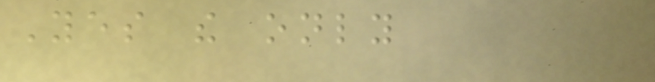Yes the only
